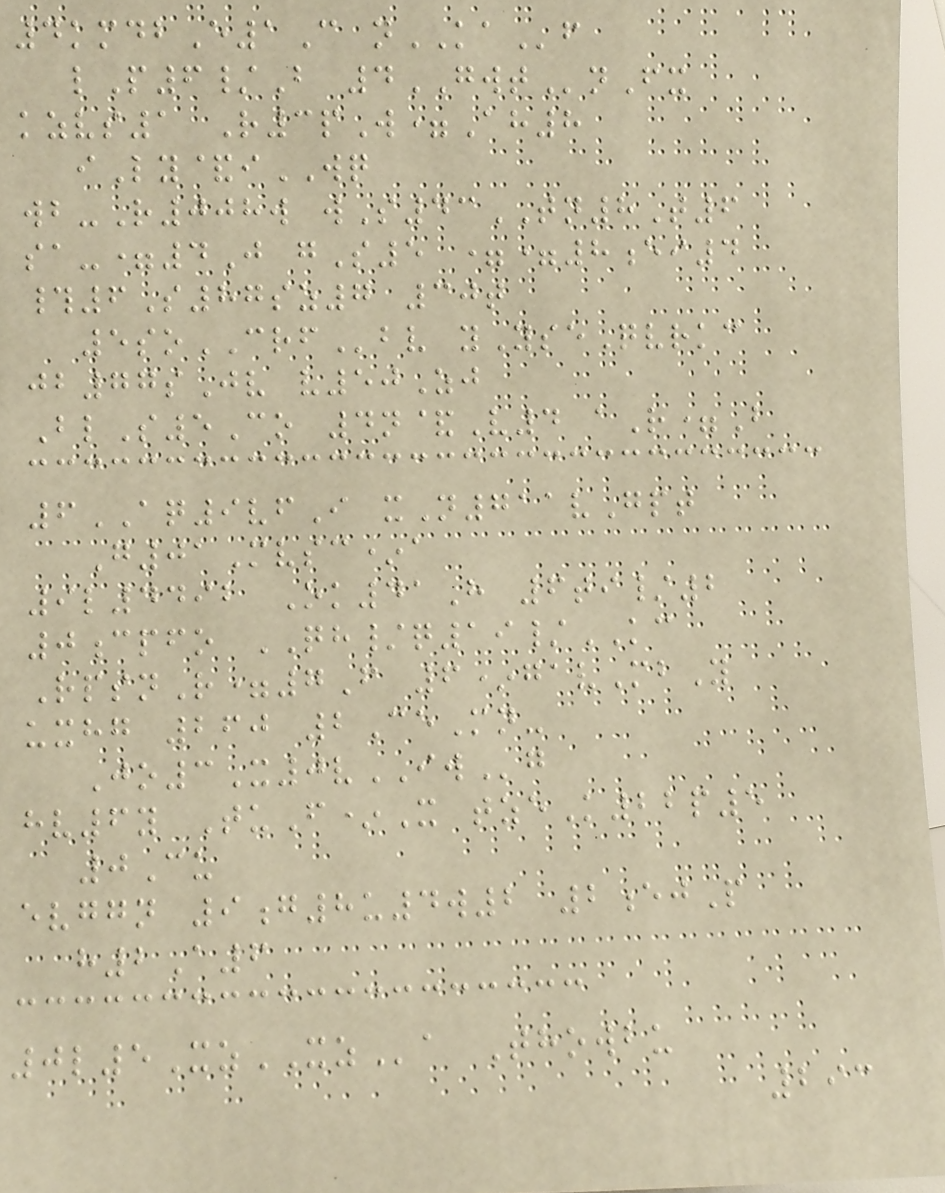4kmdbE1C nKAf
lP6/B 4GWTnFx
kzvs1 R3pW=Ah8
iLy&iWQ
wb-R008w wS43TN8T6
sa-=4J gS5 ==8ei4
#6S87sz7 30t
5soCRFbv yYseQvrkc
jb77sJv v50Zj
BlS5Co 4n&V4 aR=B
6AQ9vfI xN711vGpt
G01Mvsc*a
9l4492 Ok41H 6ti/2
0cpfo QH/q19/KC
RpsnR=7F 6*gavMbY
uxhg 260 2CeMn-
Jo3X0vIWg
hv6y TuF*X tzeK22p5
0Cu
evggn 9g8u4w2 2ejP
h2A6
0l5XzXZa Thowbu
293
